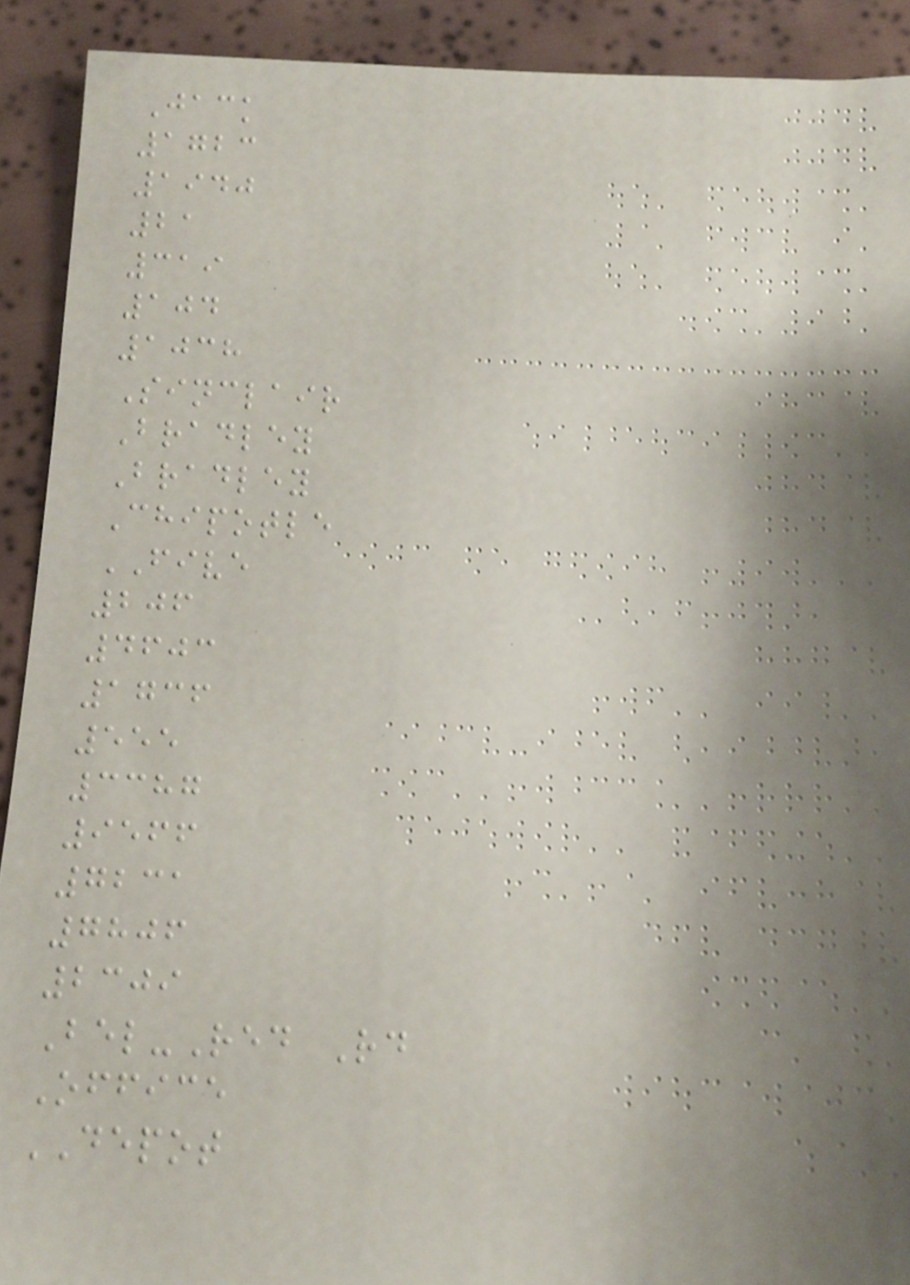Jack
1723
1940
21
319
104
1038
Sinclair
Bradley
Bradley
Chipotle
FIVE
206
4603
1736
555
3387
9566
7231
7806
2309
Bel-Red Rd
Office
DEPOT
